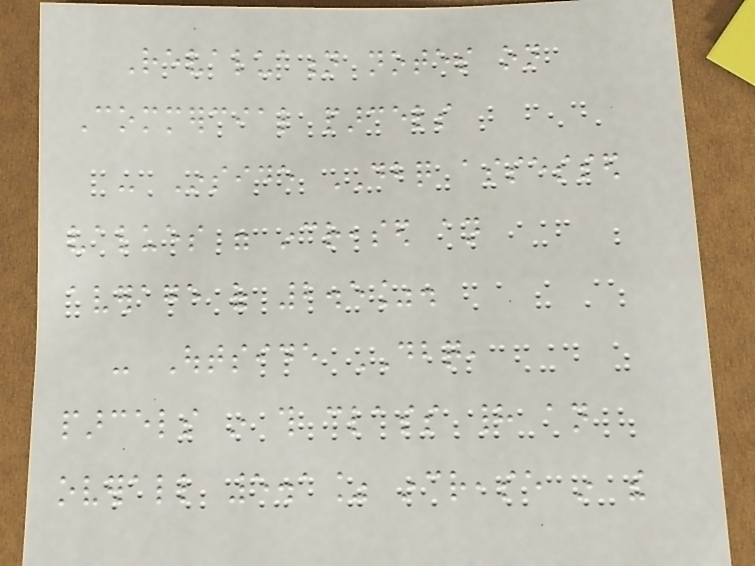Revaluation notes on
Commercial parcels
- Inside DBQ assessed
values were increased an
average of 2.5%.
- Outside DBQ,
parcels in this class had an
overall 5.1% increase in the
